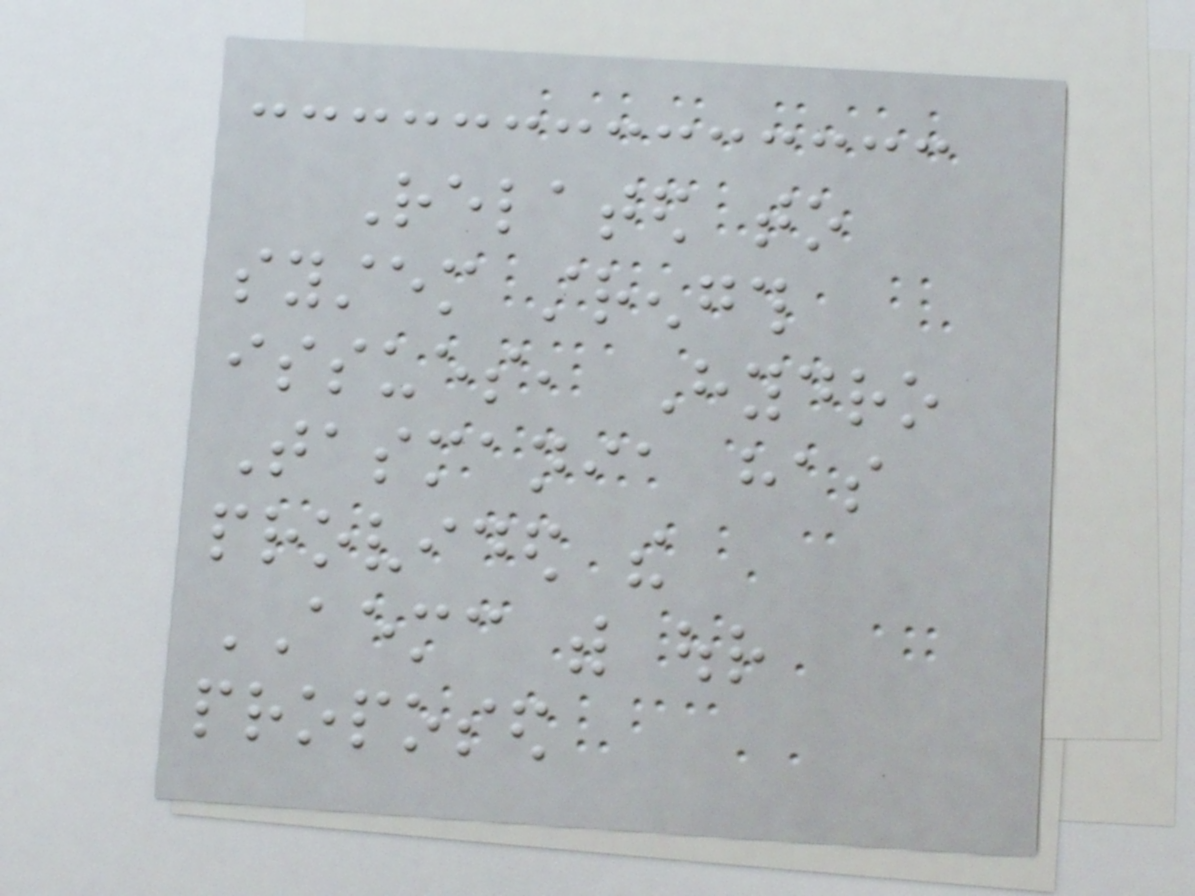Related to
system strength
issues, Hydro
Tasmania has
provided the
AEMC with our
proposed
